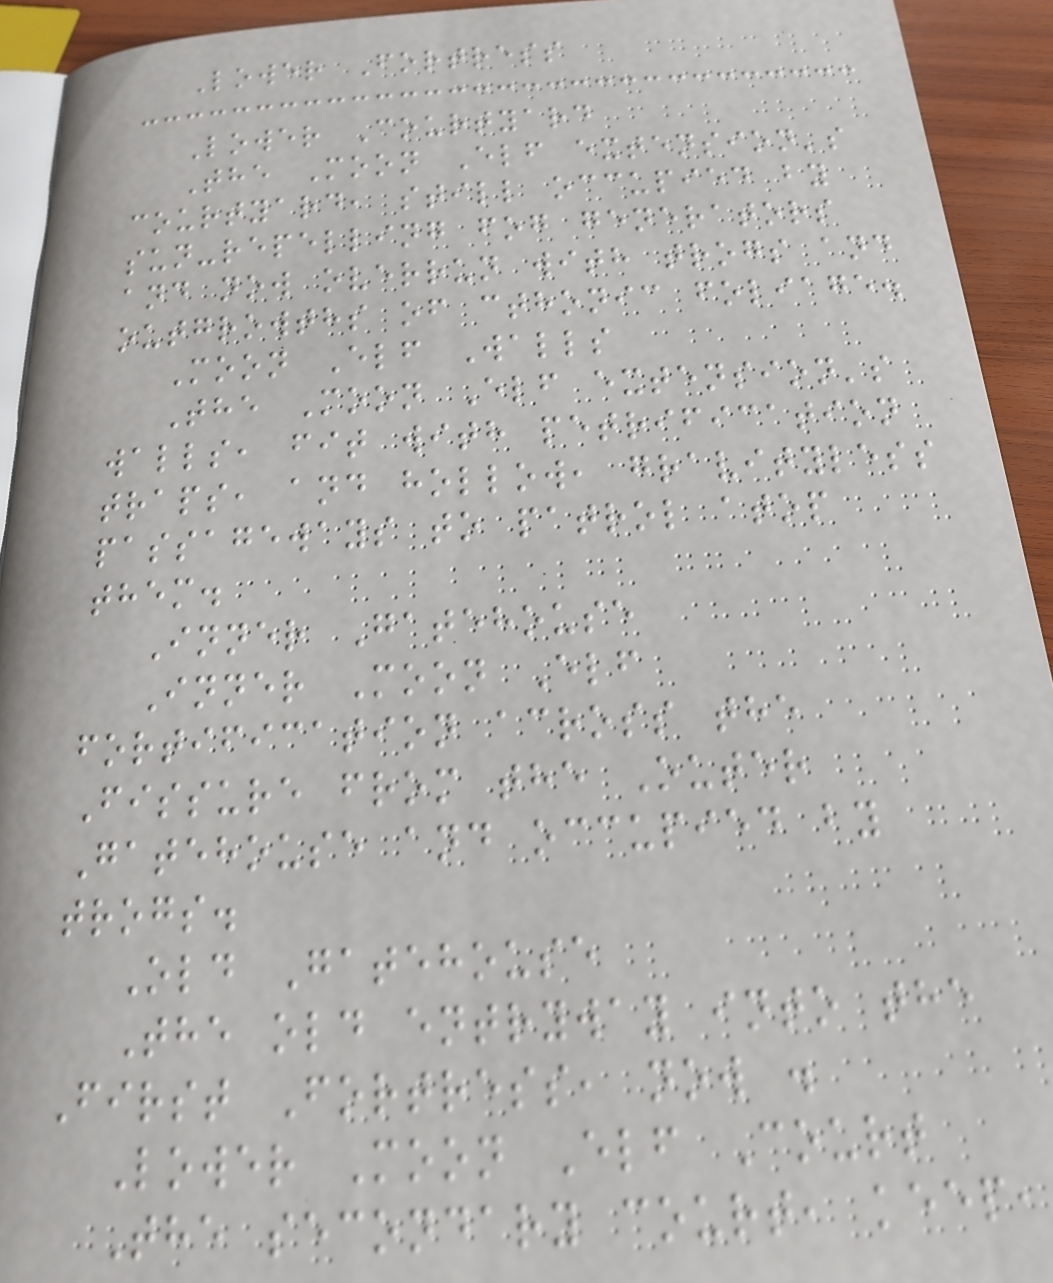Lower Fortress
Lower Courtyard
The Moon Elf extension's
courtyard, still occupied by
sun-repelling fog generators
and now overrun with trogs and
outgrowths of cthonic foliage.
Moon Elf Walls
The Moon Elf extension's
walls, fit with petrification
traps, and hollow, gravityless
passageways to patrol atop
them.
Inner Gatehouse
Inner Moon Elf
fortification across the
Fissure from the Outer
Gatehouse and occupied by
trogs.
Old Gatehouse
The old entryway into the
First Fortress, now .
Lower Moon Elf Court
The secondary court, keep,
